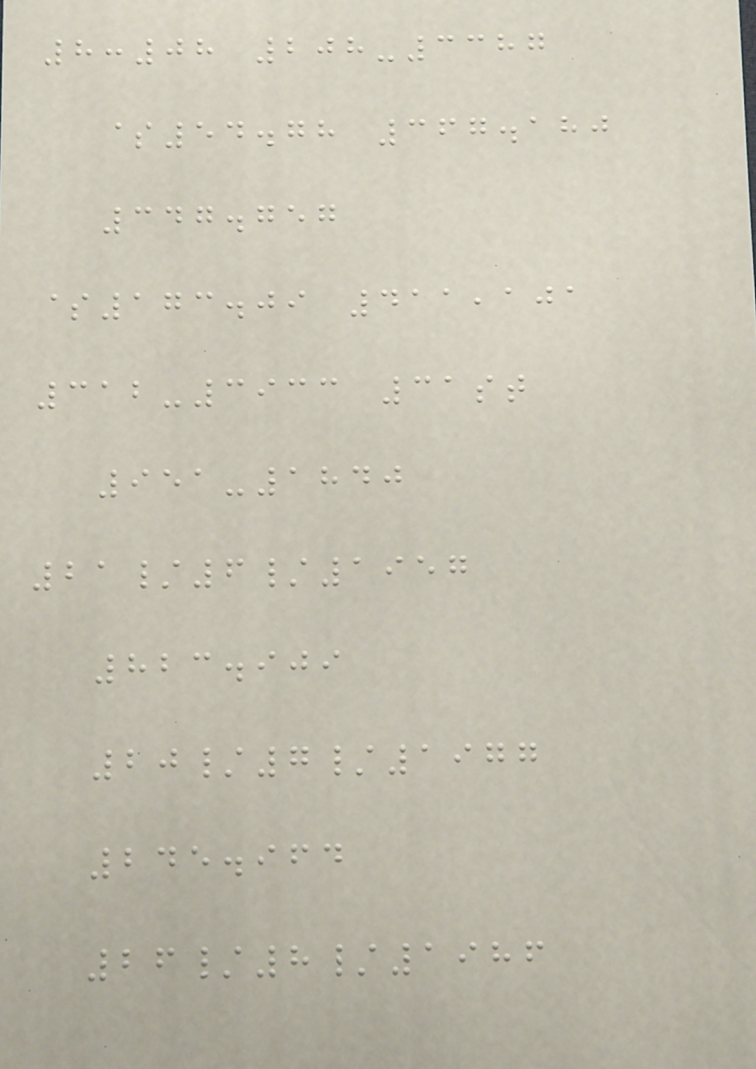8:08 208-3387
$54.78 367.180
347.757
$173.09 411,101
312-3933 31st
951-1840
21/6/1957
823.909
20/7/1977
245.964
26/8/1986
